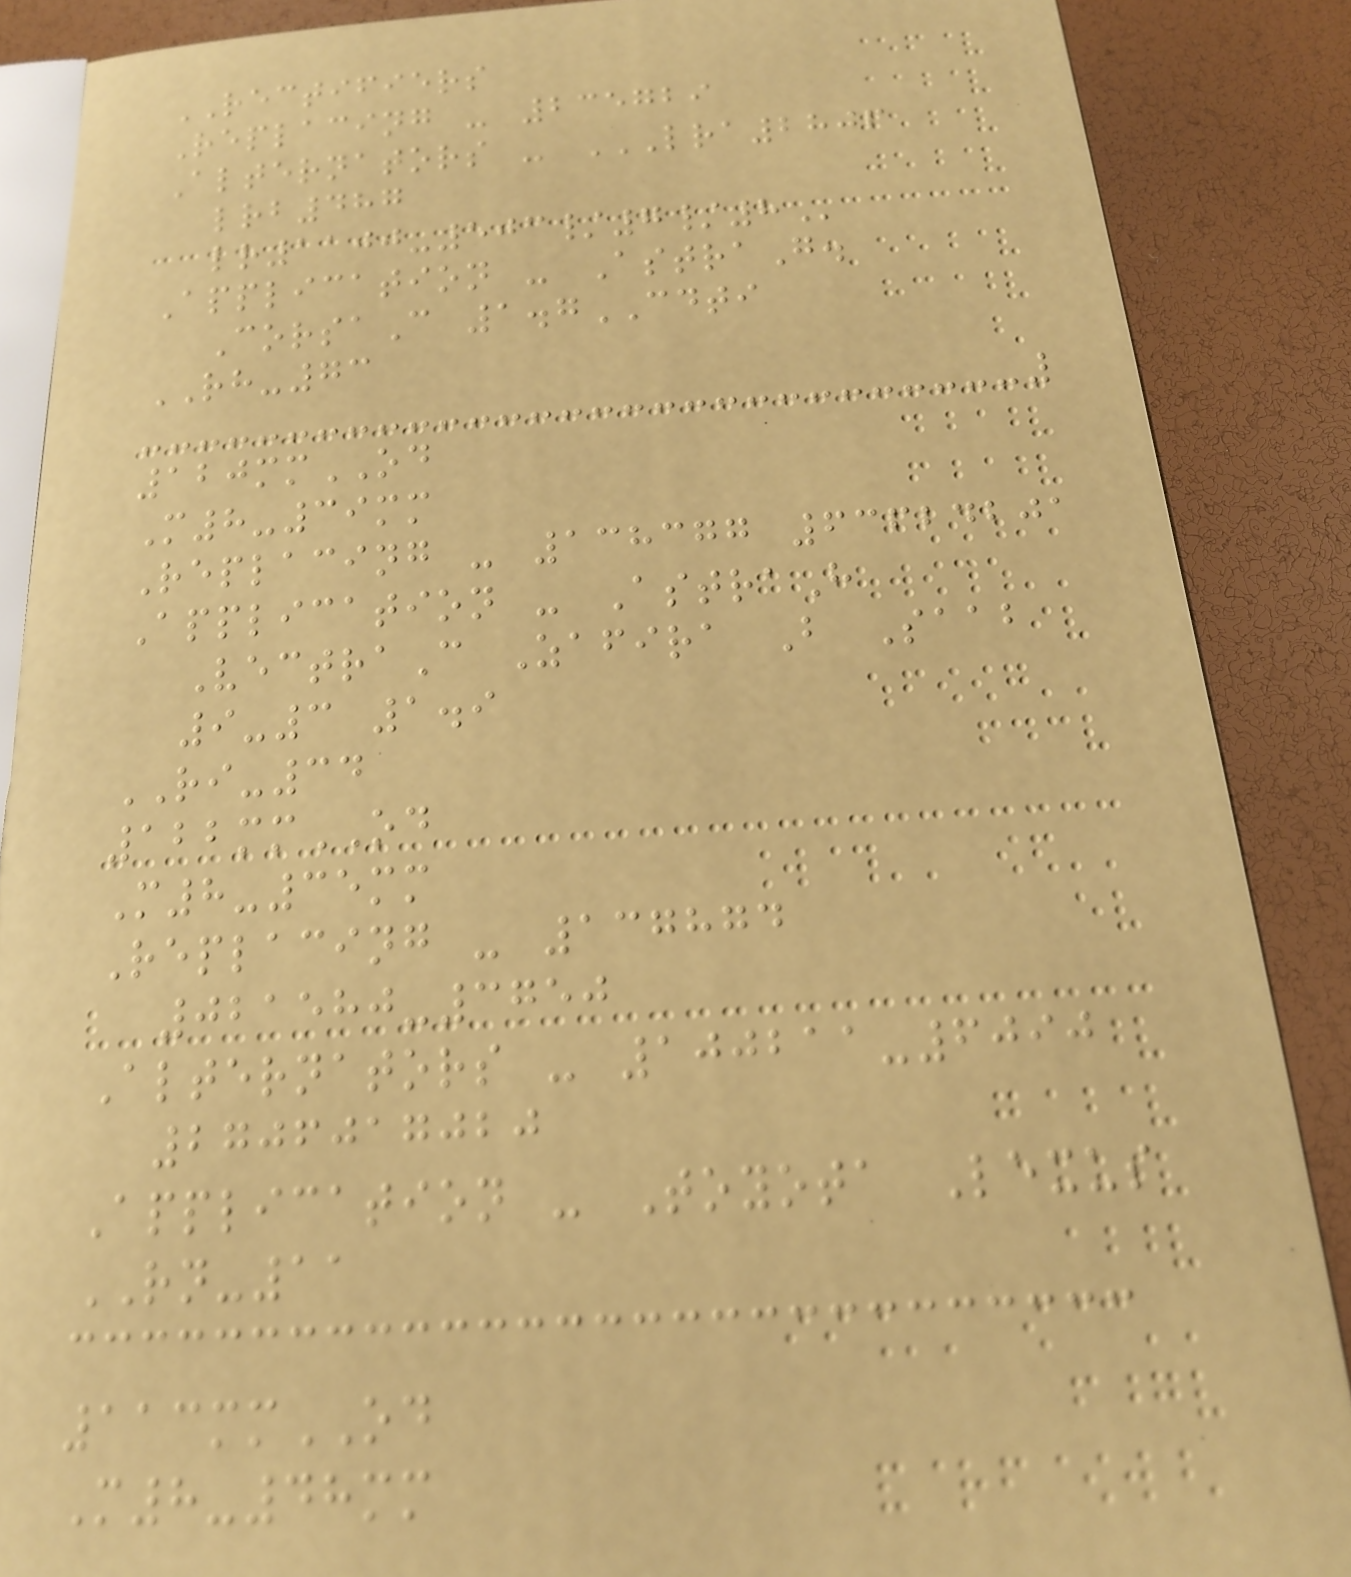RECTIFIERS
Replacing - 235729
Alternators - LRA2806
LRB487
LR1100-503/7/8
Application - AstraG.
CorsaC 1.7CDTI
RH-73
120mmOD
M8-39mm
Replacing - 138377 63624201
Application - AstraH
VectraC Zafira B Saab
9-3 1.9
RI-34
122mmOD
M8-35mm
Replacing - 137874
021580-3750
Alternators - 100211-6090
2706017020
Application - Toyota Lexus
RN-11
113mmOD
M8-48mm
